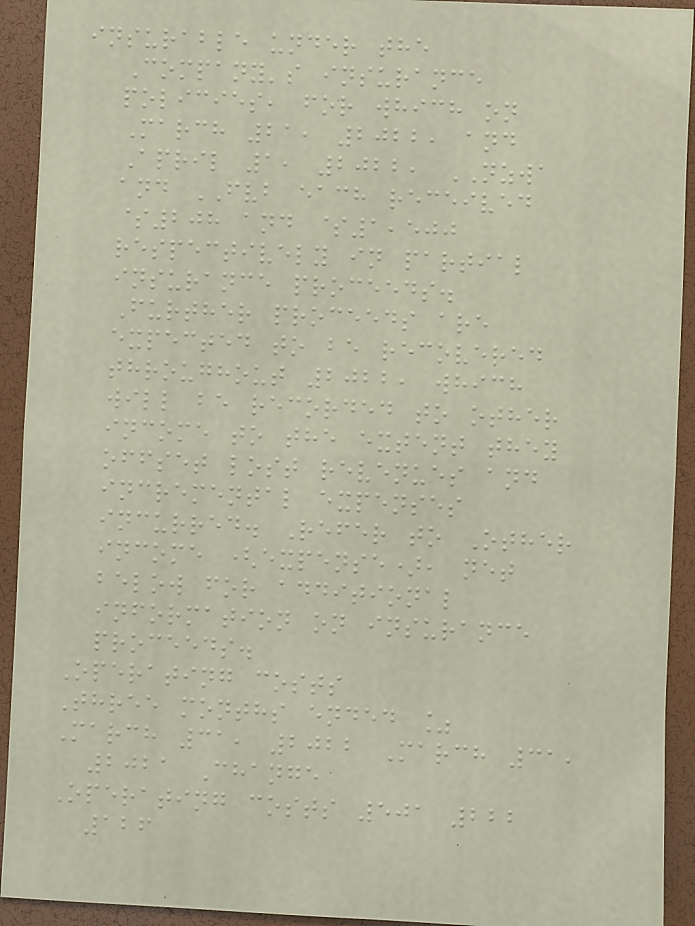insurable under the
Company's insurance
policies, for which on
March 21, 2022, and
April 1, 2022, NZWA
and FVB each received
$208 and $1,500
respectively in partial
insurance proceeds.
Further proceeds are
expected to be recovered
throughout 2022, which
will be recorded to other
income to the extent they
offset lost revenues and
incremental expenses
incurred. Refer to Other
income (expense), net
below for additional
information on insurance
proceeds.
Operating costs
Three months ended %
March 31, 2022 March 31,
2021 Change
Operating costs 501 222
126
